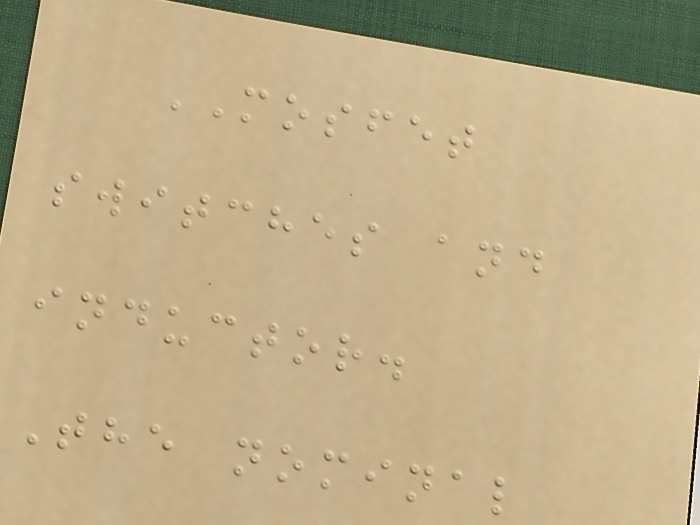MOSFET
switches and
inductor.
The nominal
